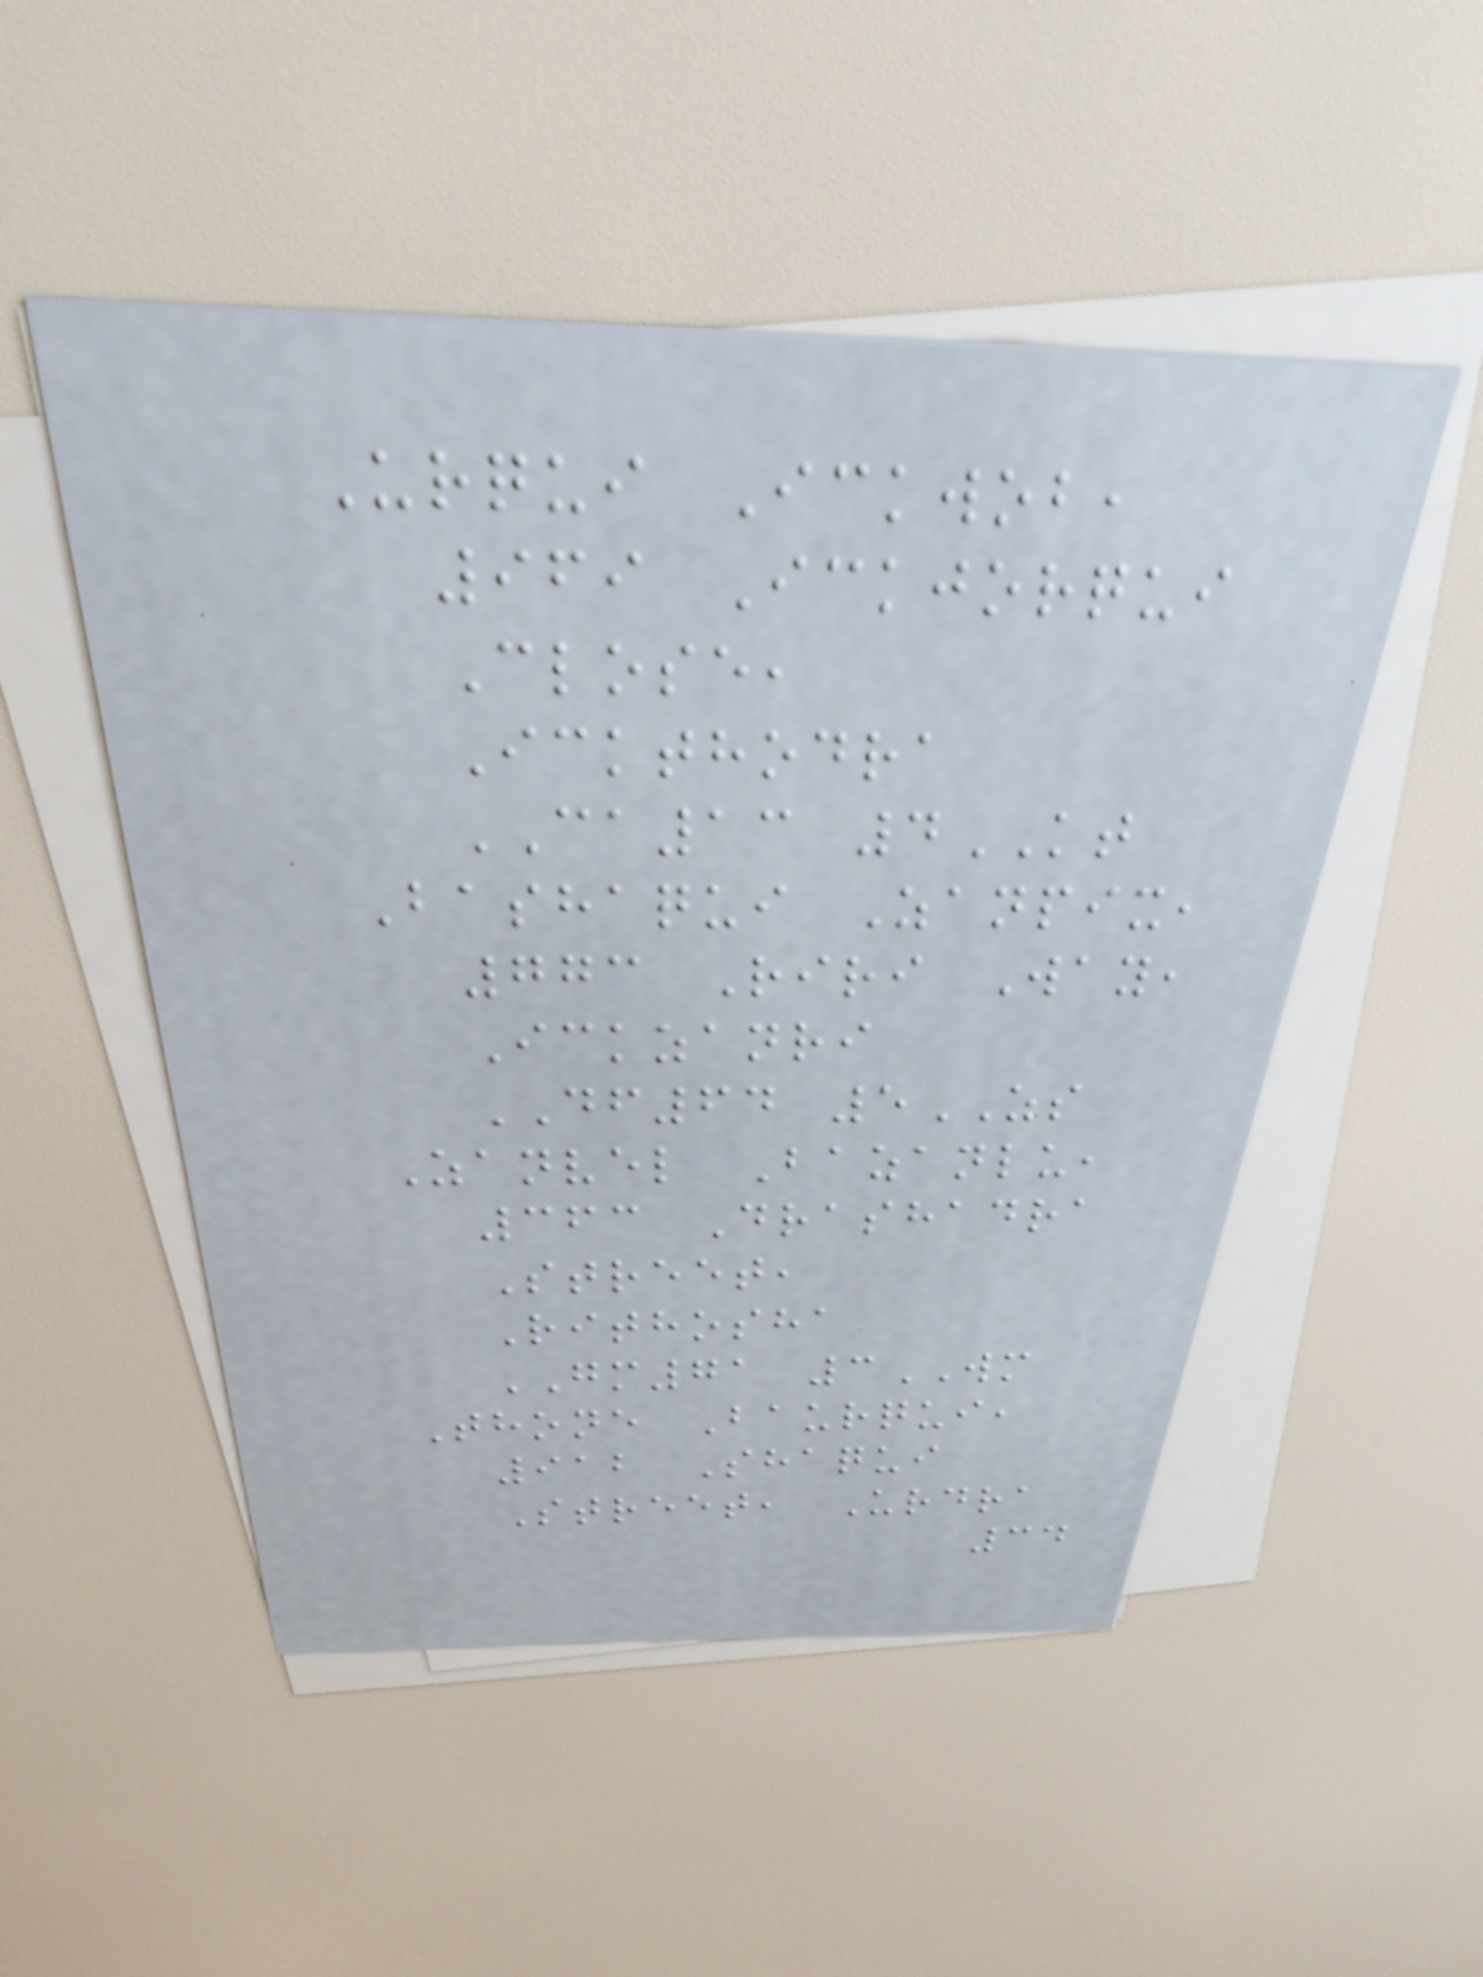Urqui Ickwob,
969 Ickjorqui
Close,
Ickthodra
CA13 4KT
Bashaqui Zanpix,
773 Riri Way,
Ickzanri
DF64 5ZS
Zanvel Bazanlu,
363 Drashadra
Street,
Rithosha
GM71 3WM
Thone Baurqui,
912 Shaqui
Street, Urdra
34
